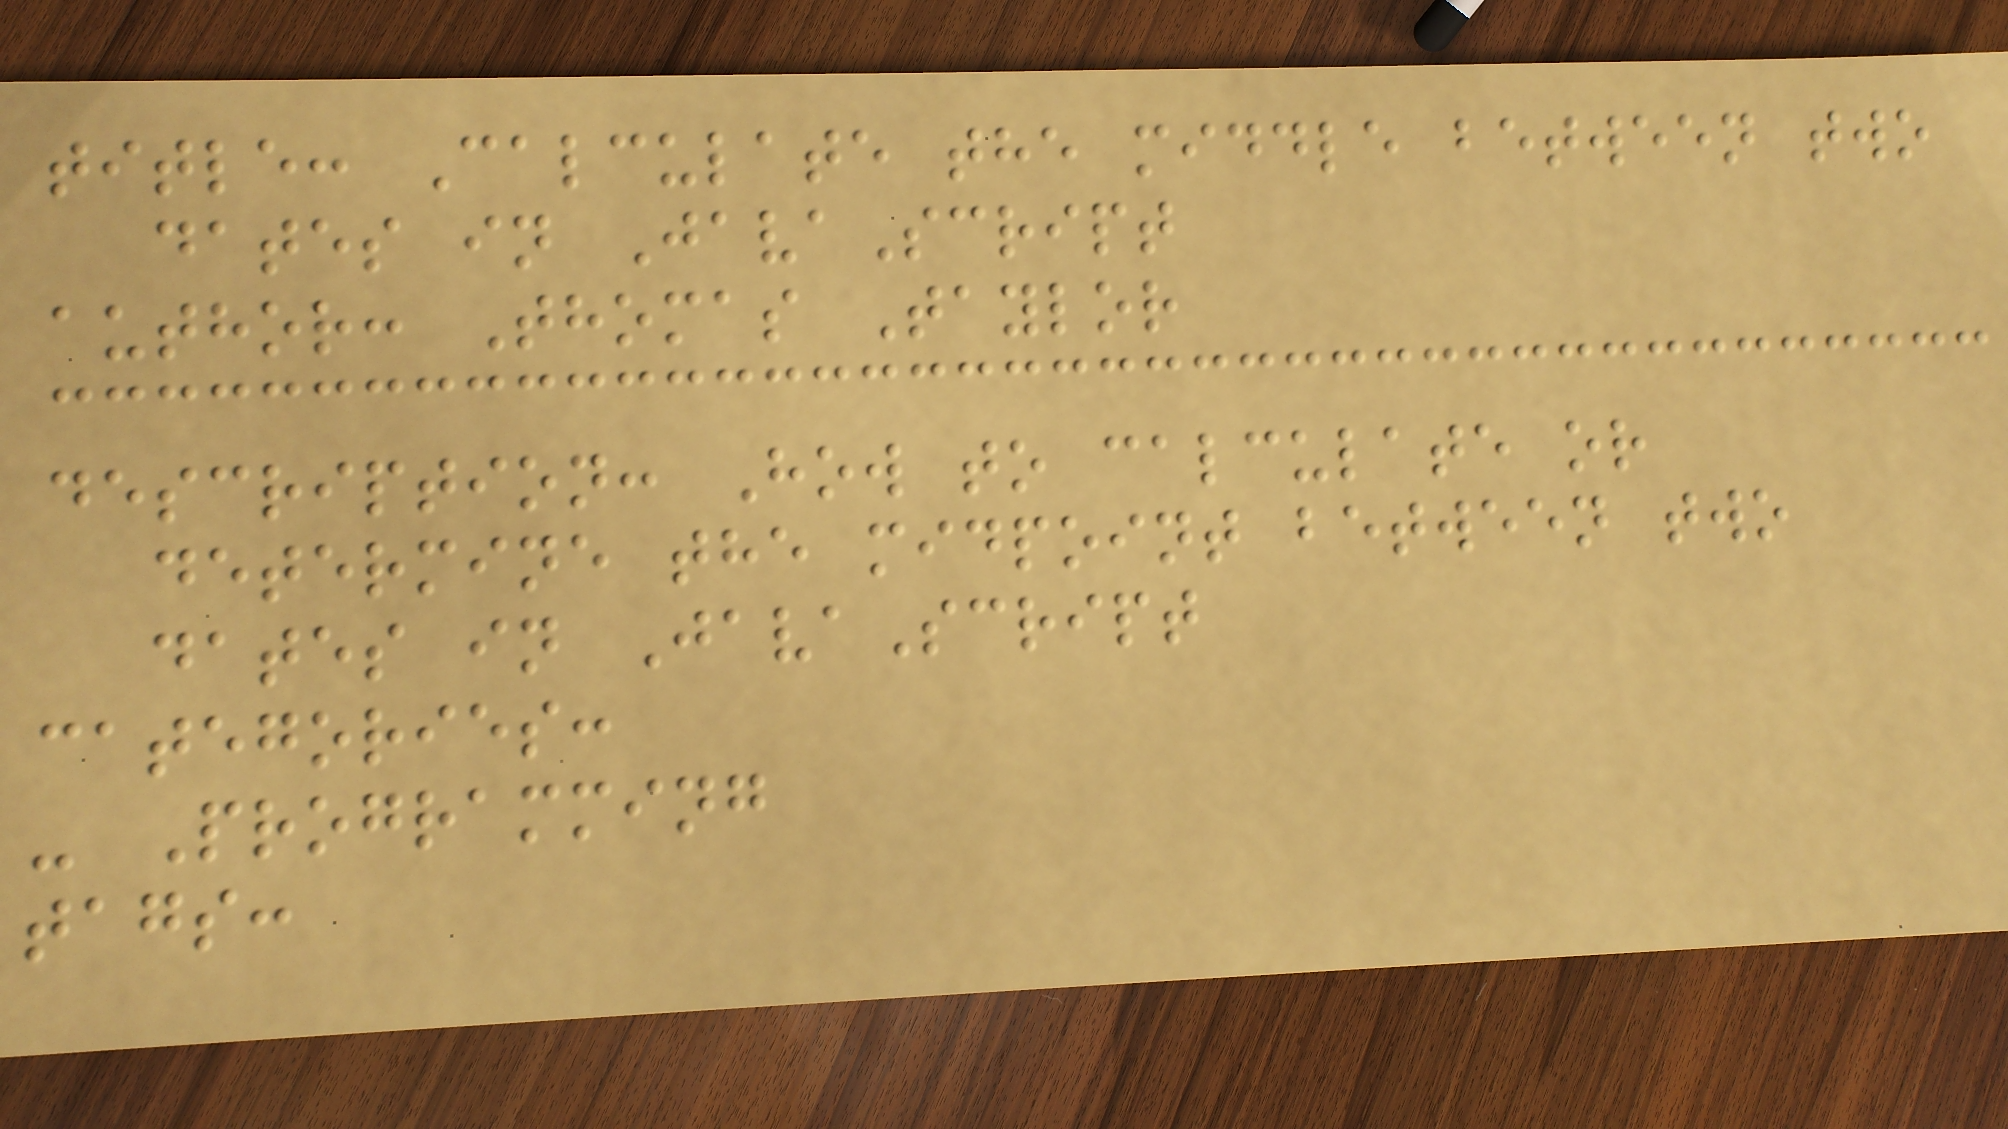title: Calculate the middle between two
dates in JavaScript
author: Thomas Taylor
description: How to calculate or
determine the midpoint between two
dates in JavaScript
categories:
- Programming
tags:
